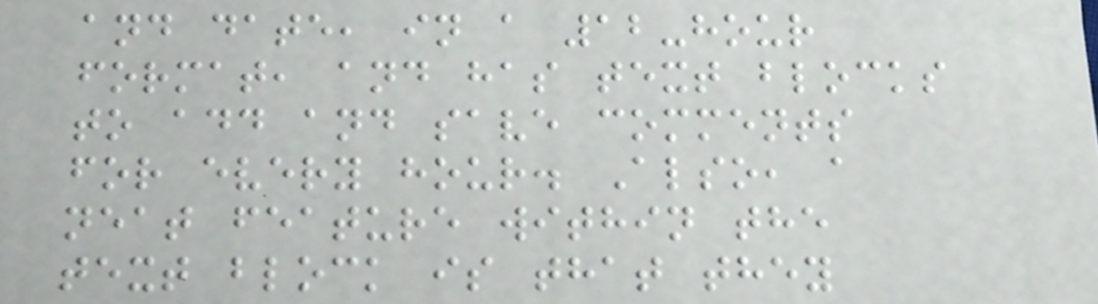and date, in a 12-hour
format, and has text blocks
to add and save comments
for every hour. Also, a
neat feature within the
text block is that they
